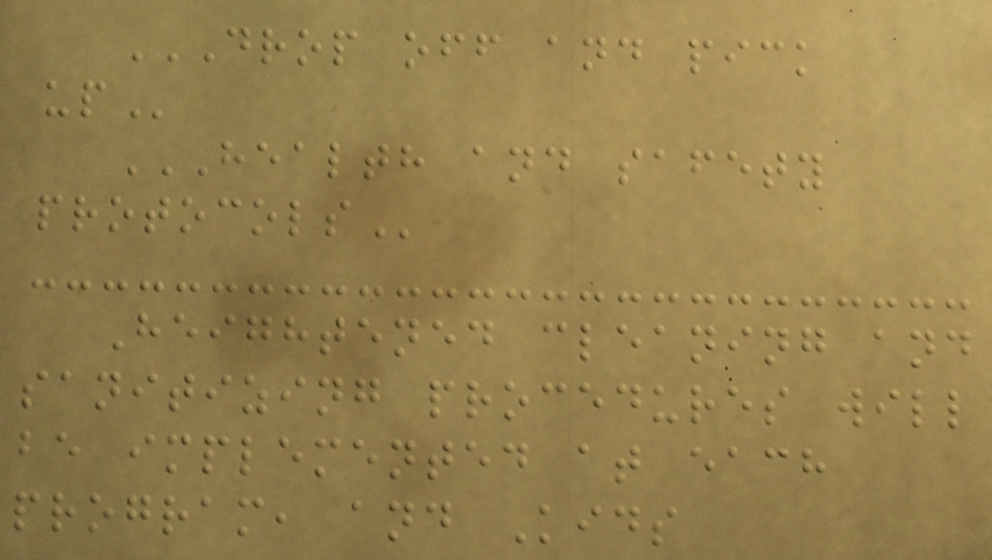DROP OFF AND PICK
UP
HEALTH AND SAFETY
PROTOCOLS
Heightened cleaning and
sanitizing procedures will
be implemented at each
program, and Kids
